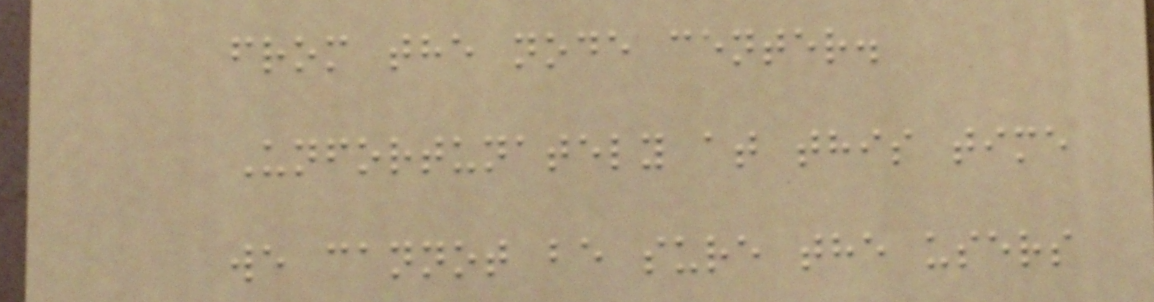from the node center.
Unfortunately at this time
we cannot be sure the users
